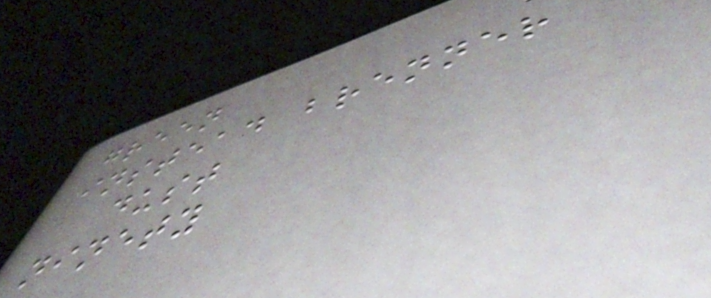green
instead brenner
dust
ninety
